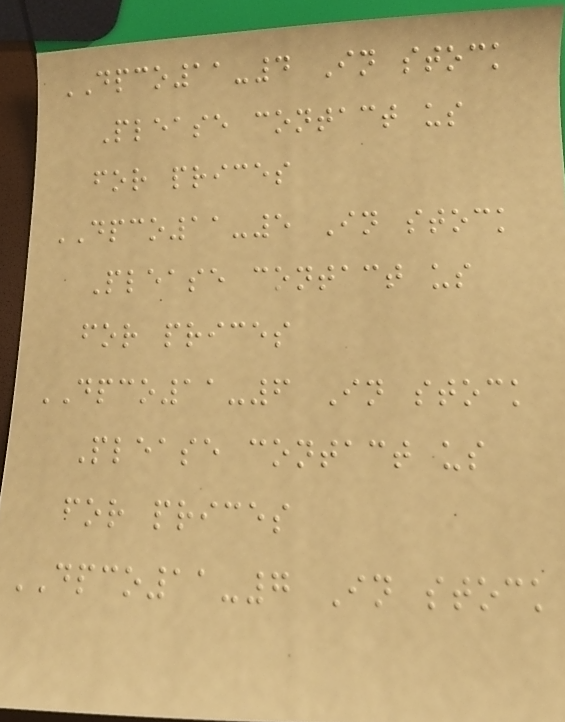DPCO11-4 In stock
Please contact us
for prices
DPCO11-5 In stock
Please contact us
for prices
DPCO11-6 In stock
Please contact us
for prices
DPCO11-7 In stock
